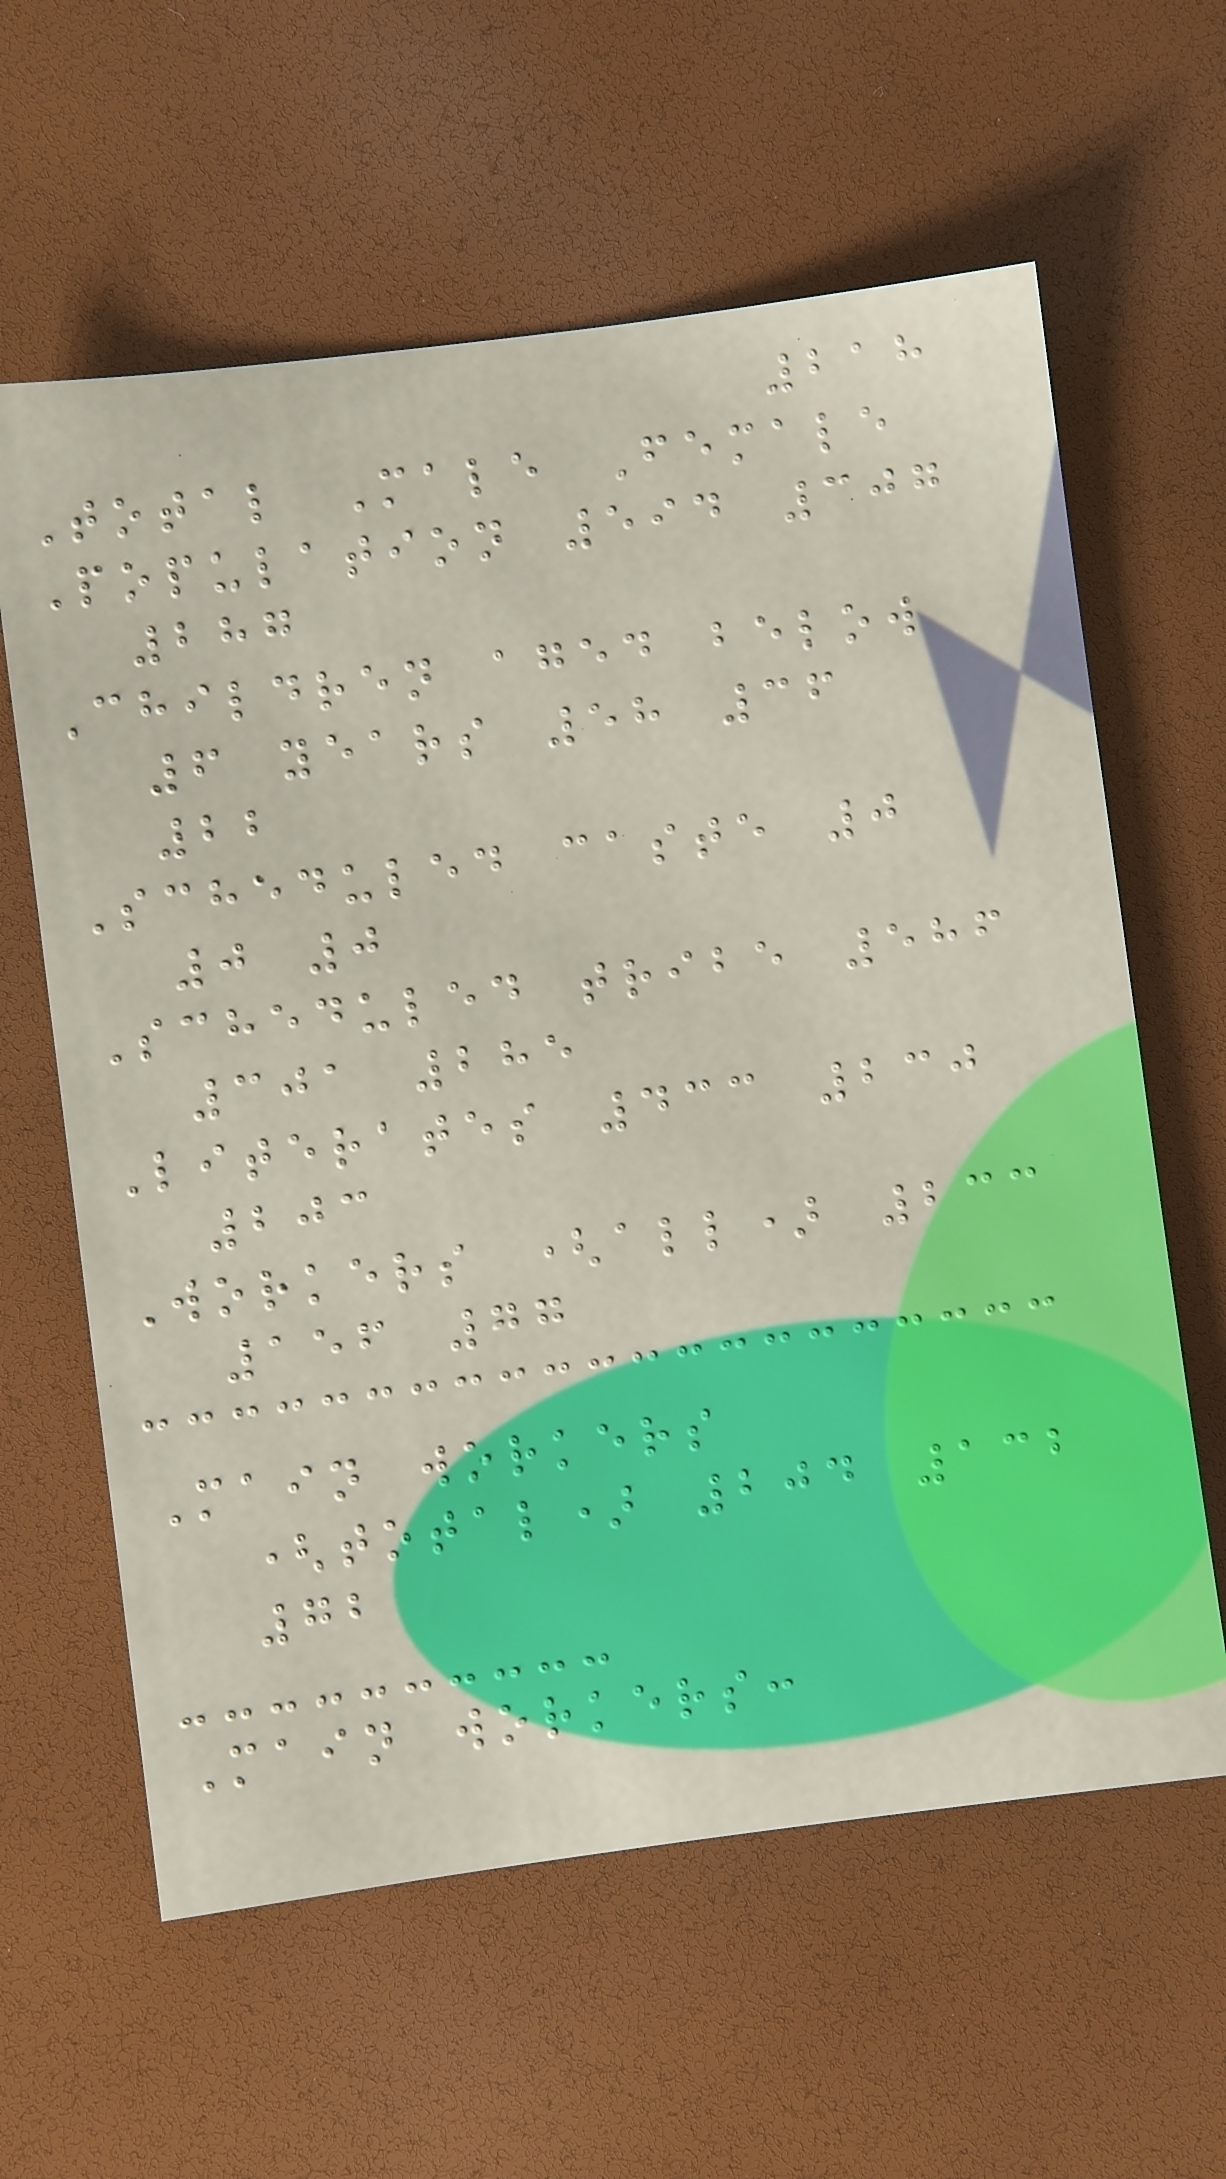218
Total Male Female
Population 594 307
287
Children aged below
6 years 58 36
22
Scheduled caste 0
0 0
Scheduled tribe 586
301 285
Literates 433 230
203
Workers (all) 233
156 77
Main workers
(total) 204 132
72
Main workers:
